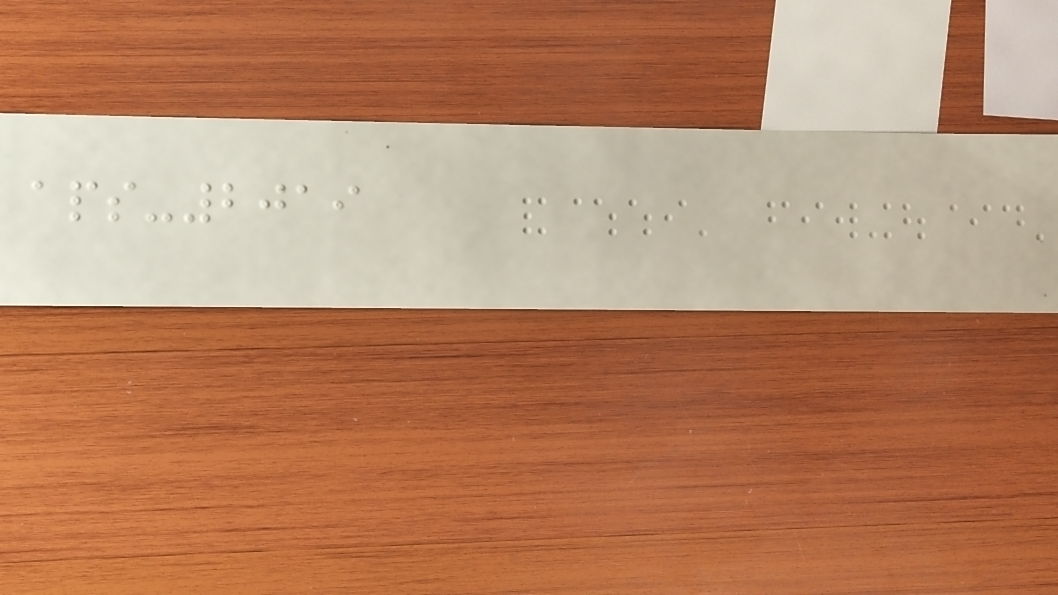aps-2019
